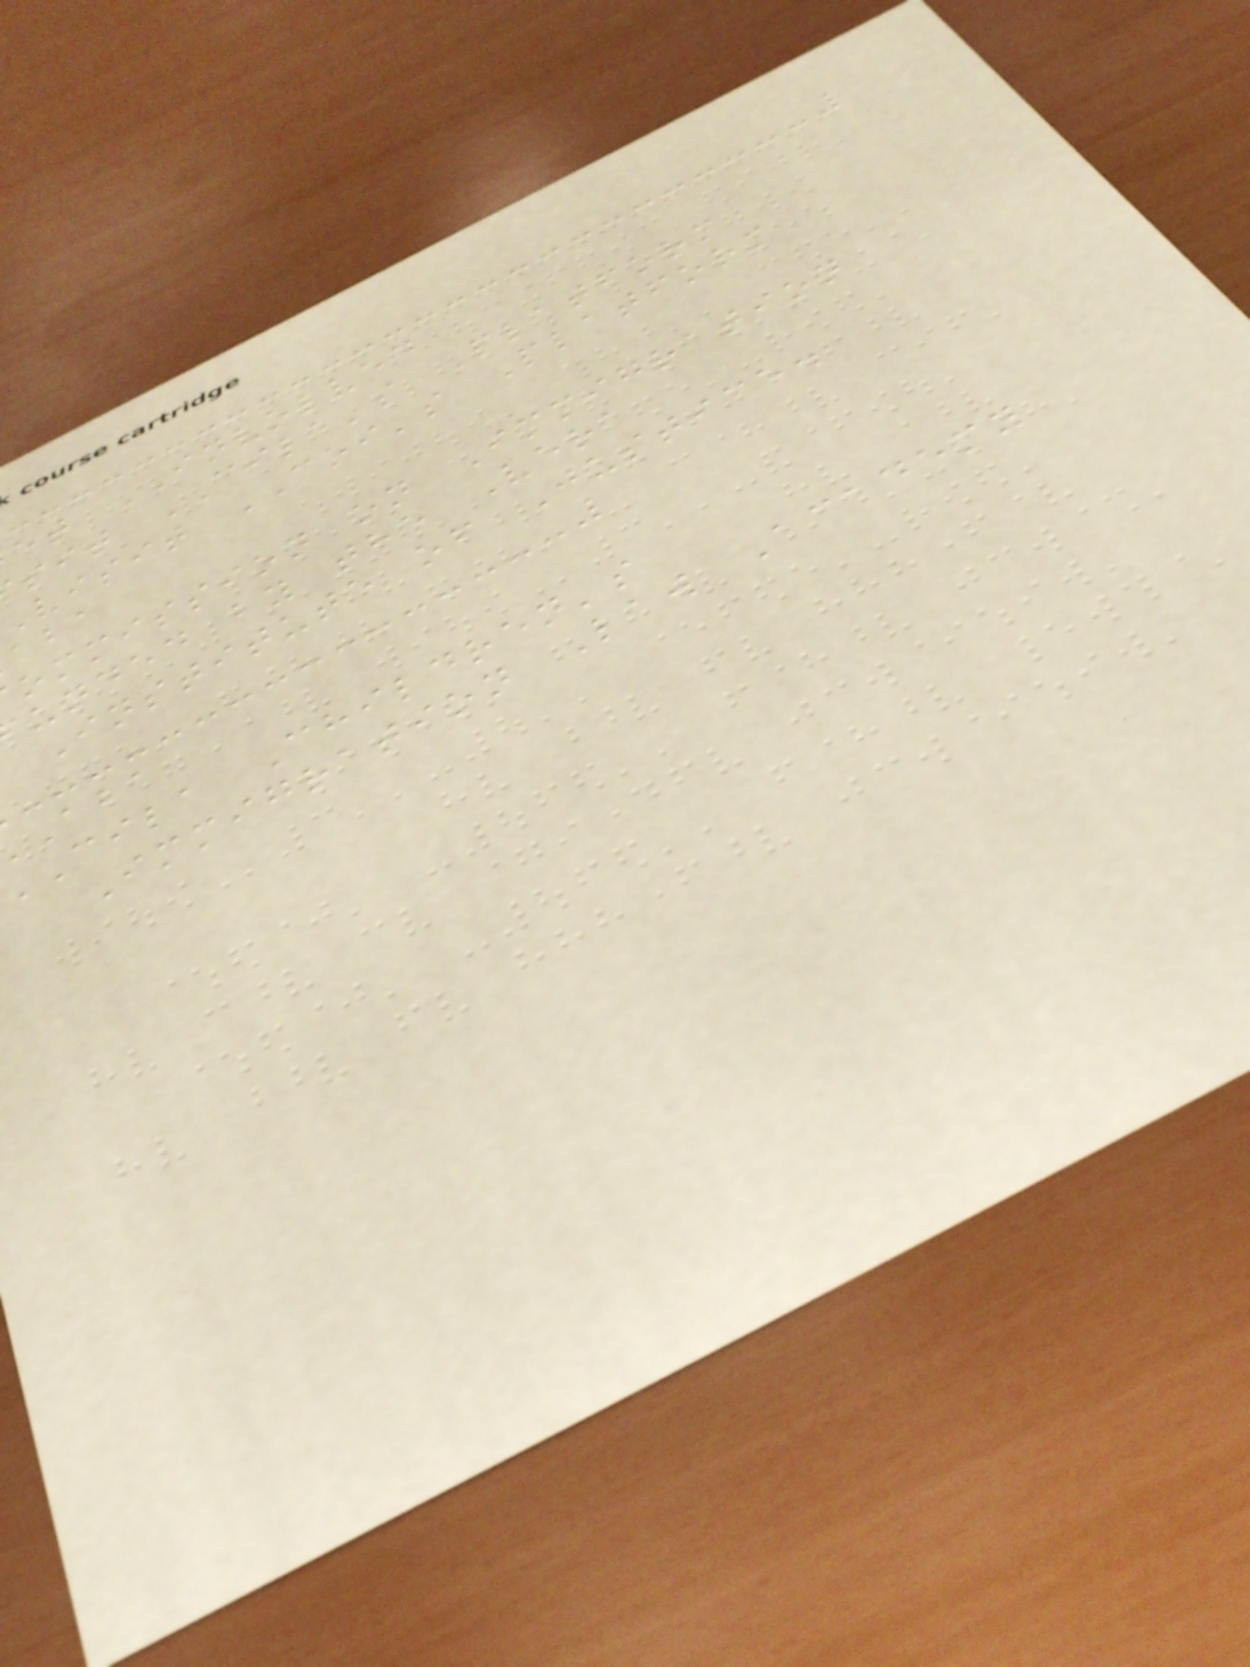et INVOLVED
sit CILA's Platform
visit COI's Platform
ommission on Immigration
unded by the Vera
Institute of Justice.
cila Children's
Immigration Law Academy
